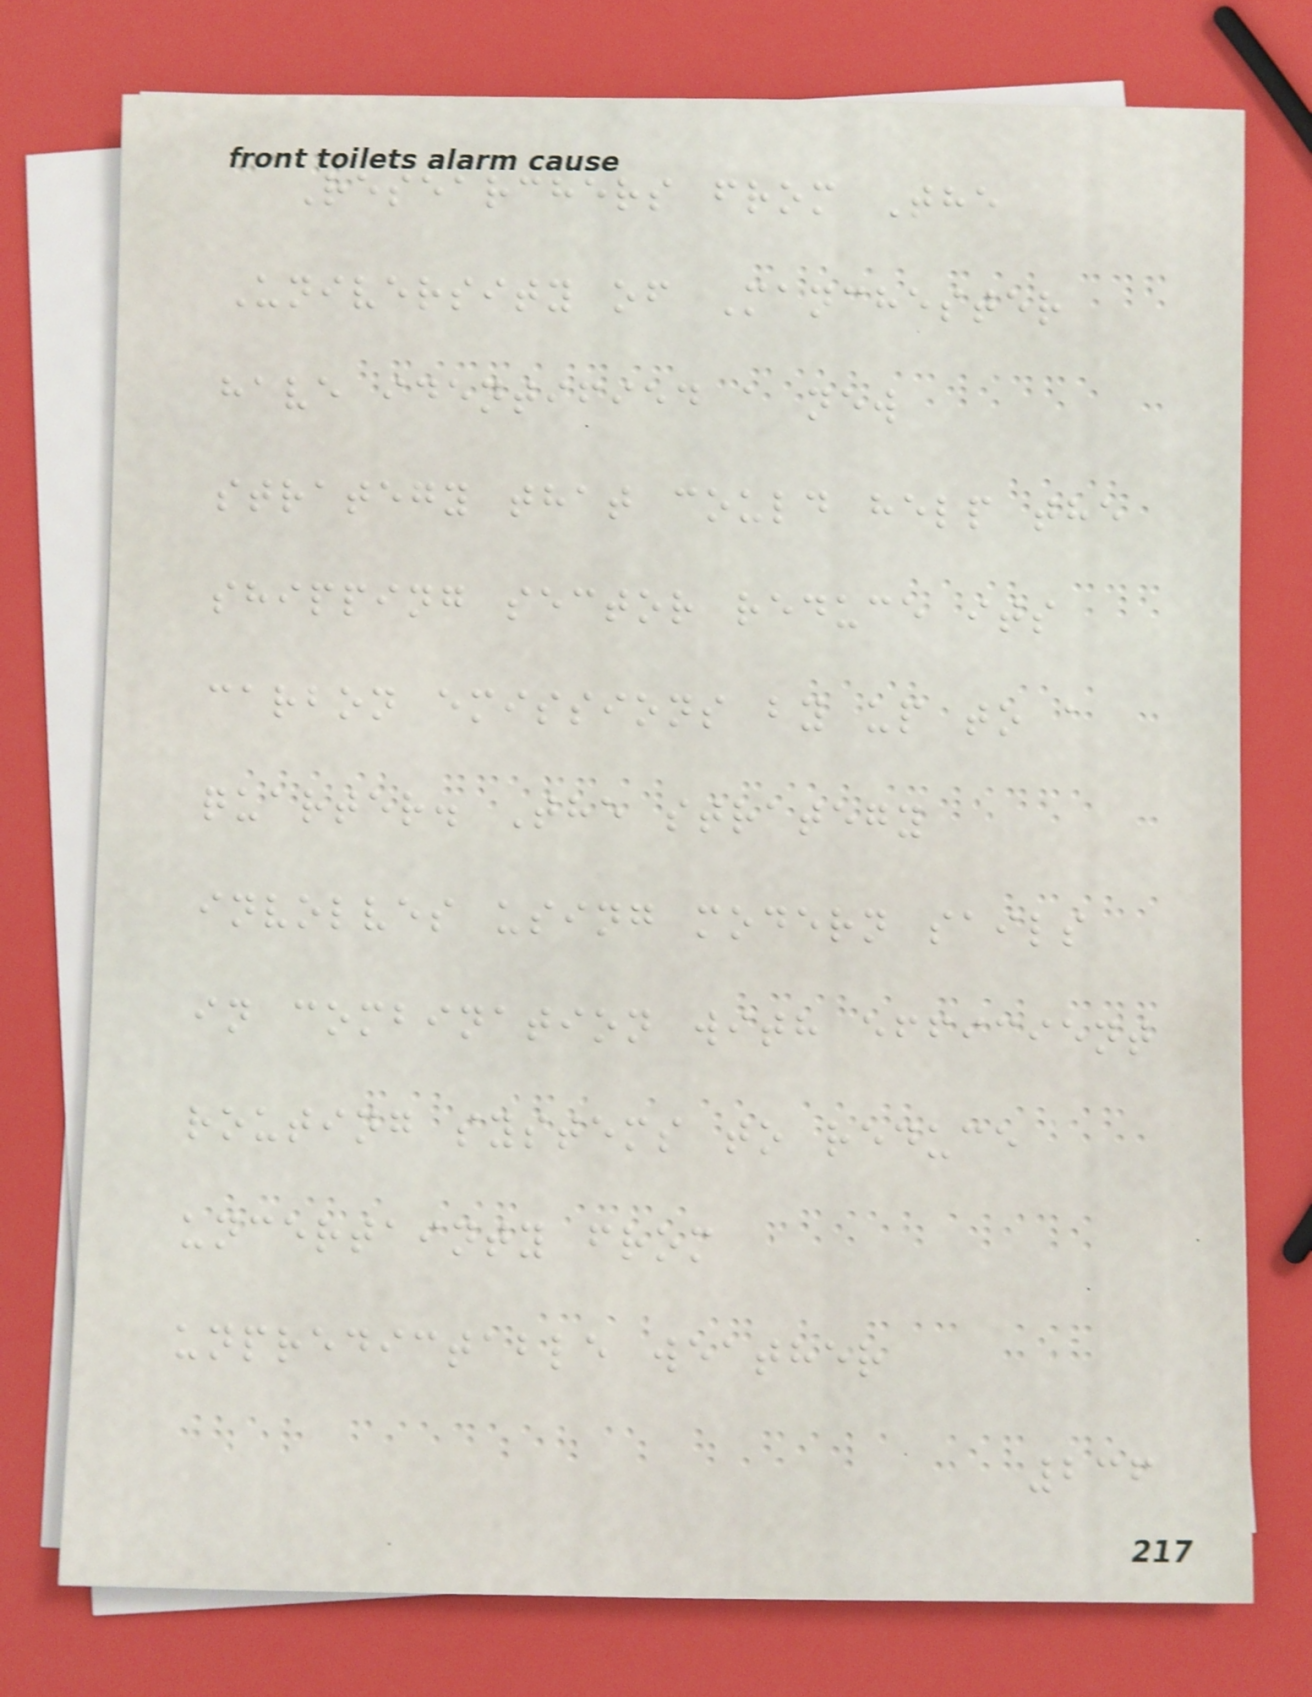Researchers from The
University of Manchester
have identified a new
strategy that could help the
shipping sector reduce its
carbon emissions by up to a
quarter. The strategy
involves using modern sails
in combination with efficient
routing systems to reduce
uncertainty from
unpredictable weather
236
